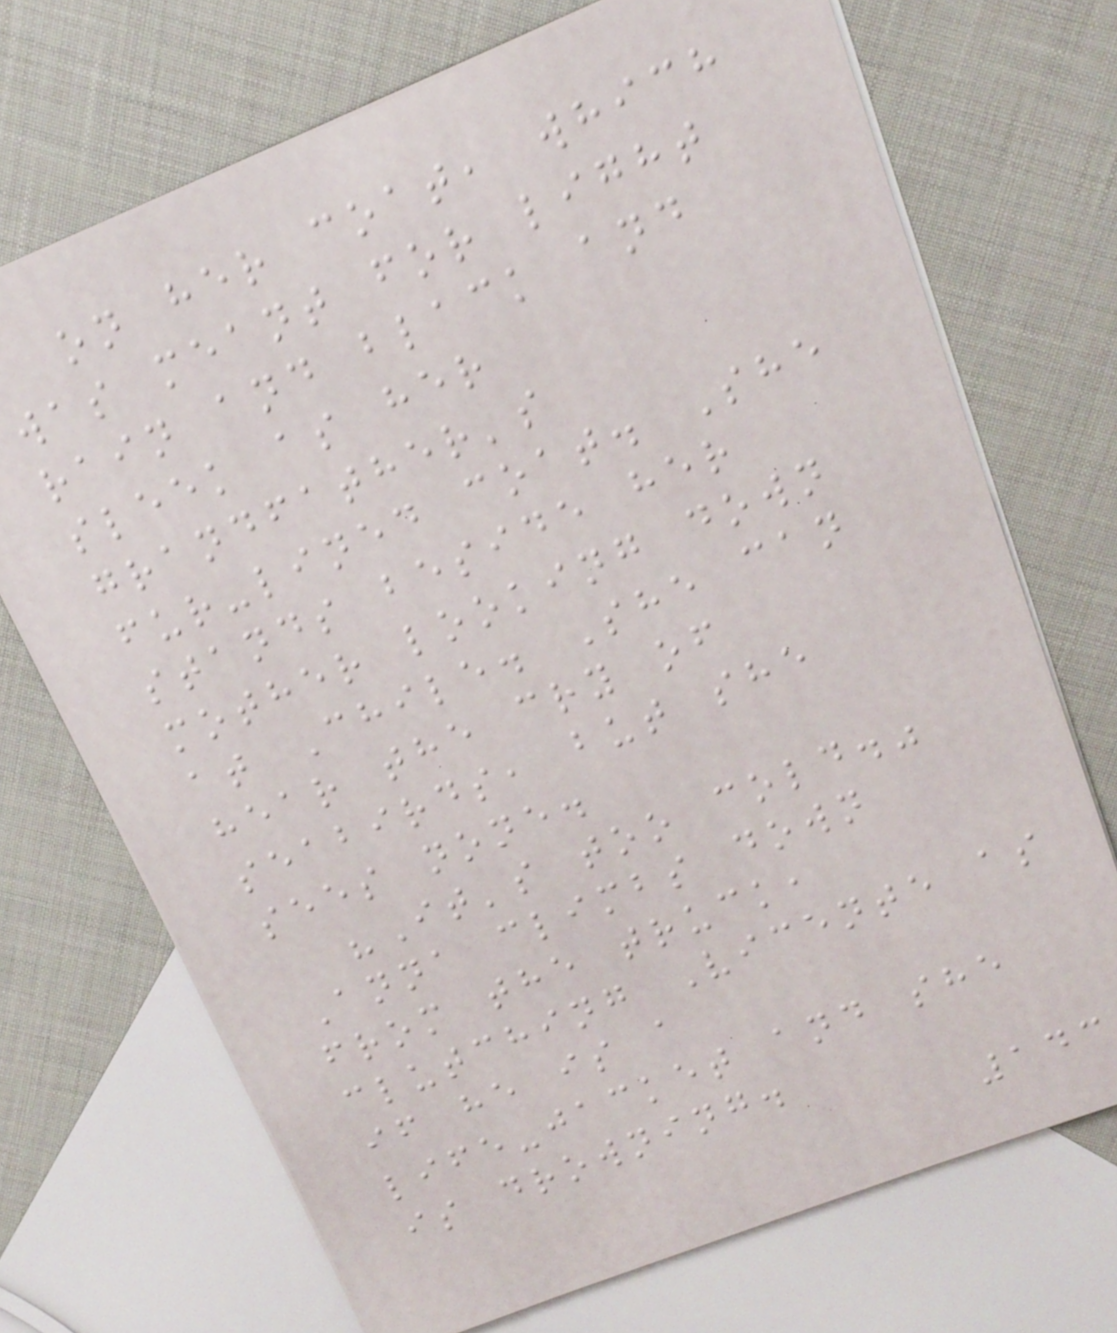on her coat, which
was meant for light
rain and black and
sleek as her
grandfather's
fur-lined coat. She
stands beside her
mother looking down
at Chile. She can
hear the cry of
seabirds, but she
sees none.
"It's too cold."
Anna climbs down
from the truck,
clutching Vicente as
if he is a
life-jacket and she
is drowning.
143
